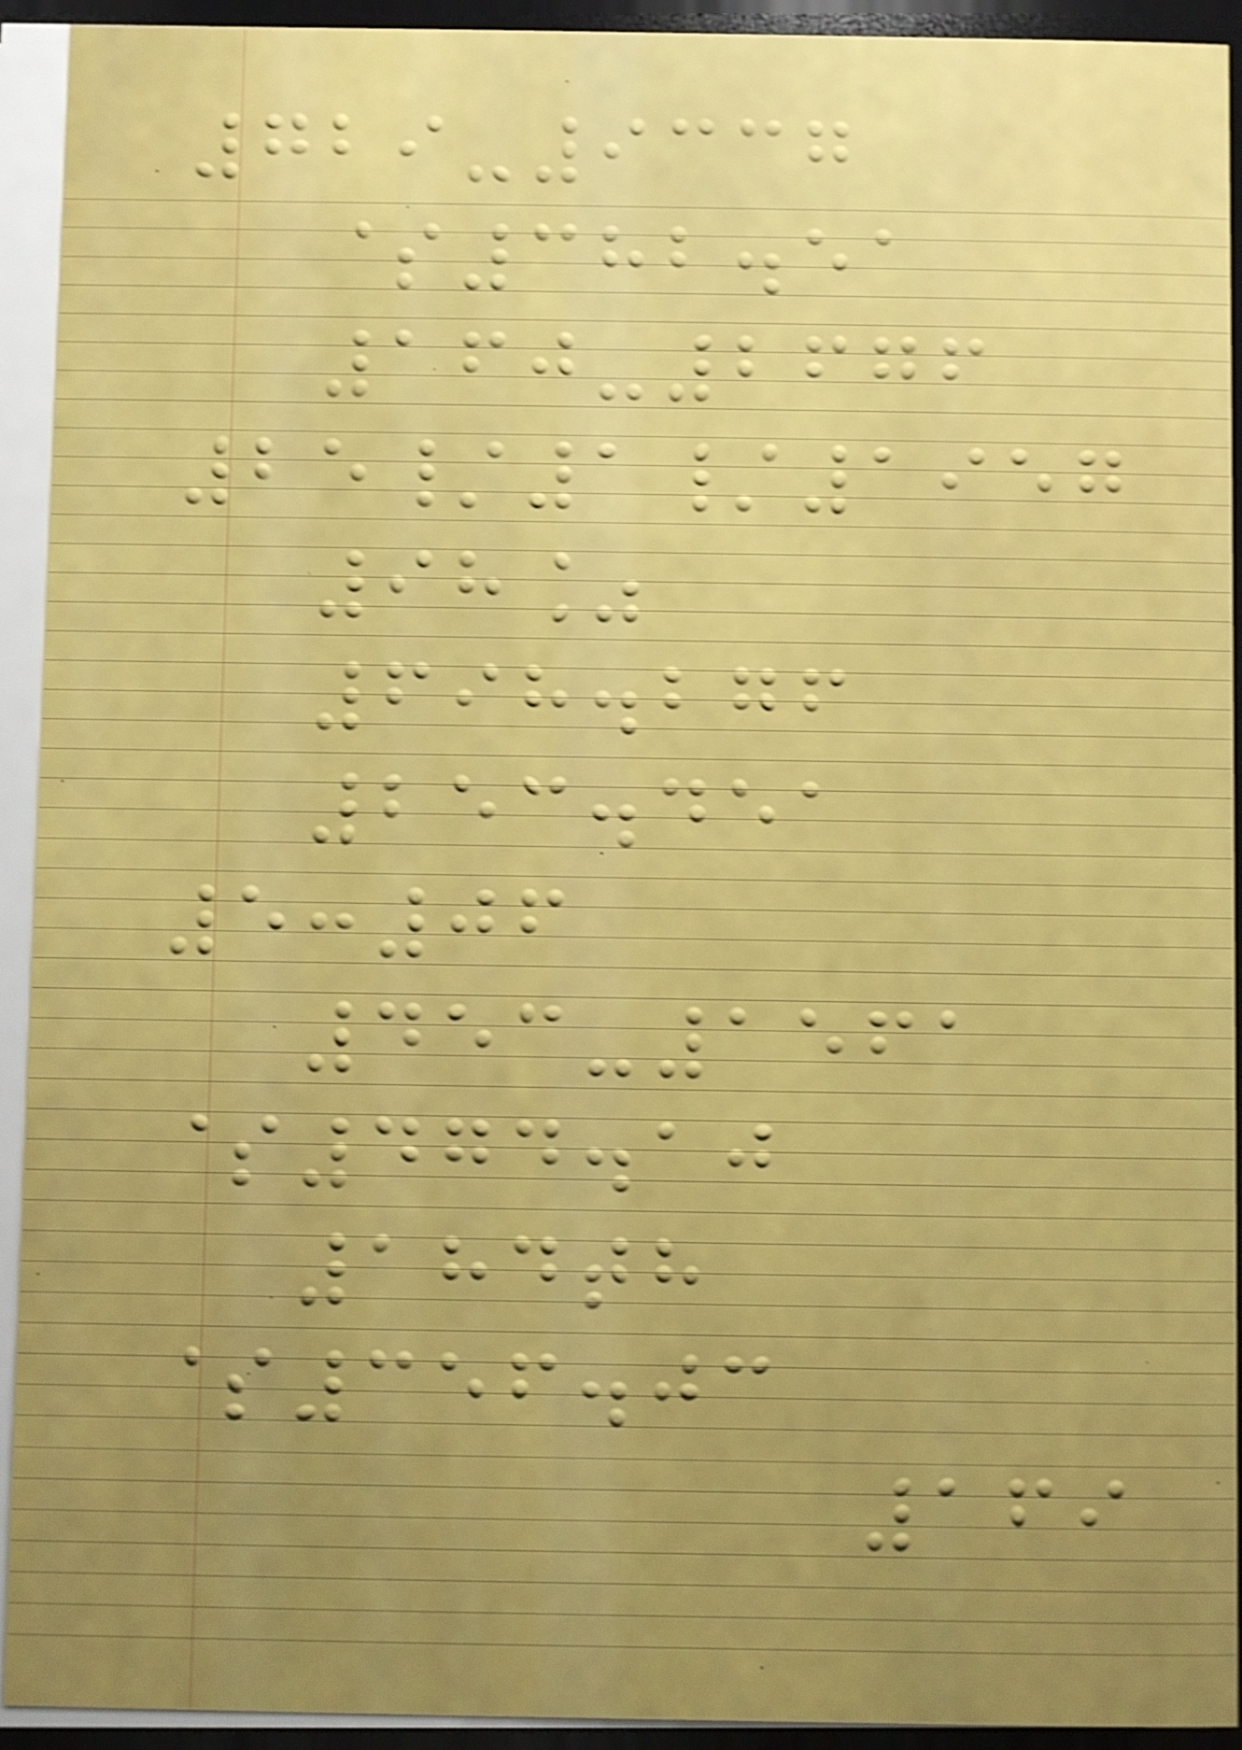729-9337
$382.51
160-2676
25/1/1957
98%
698.276
253.451
5:06
453-1561
$474.10
184th
$356.03
169
